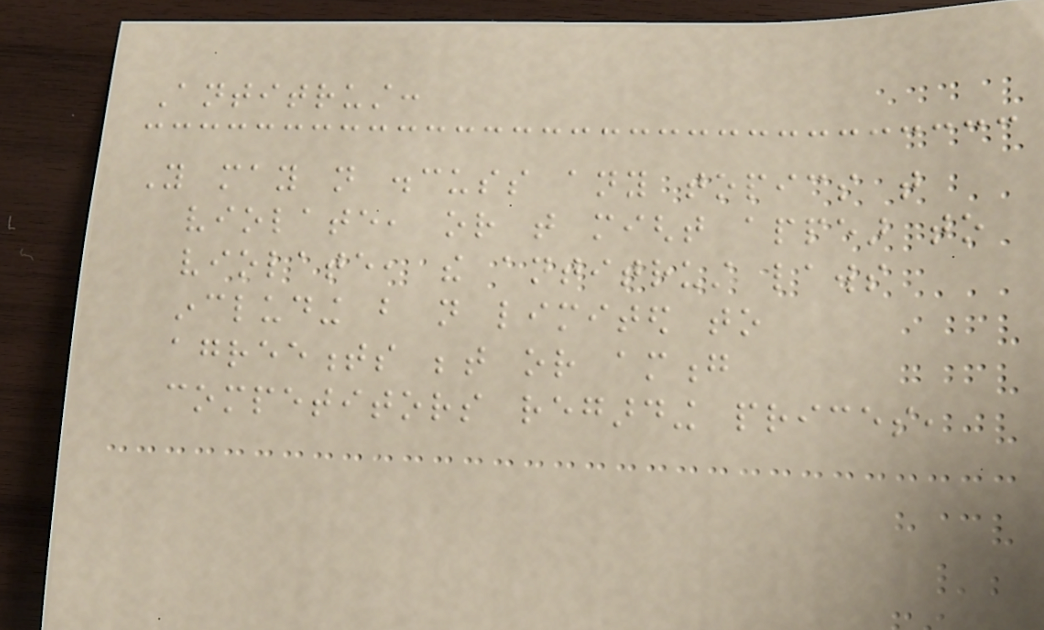Antitrust:
You may not discuss any topics that
violate, or that might appear to
violate, the antitrust laws
including but not limited to
agreements between or among
competitors regarding prices,
